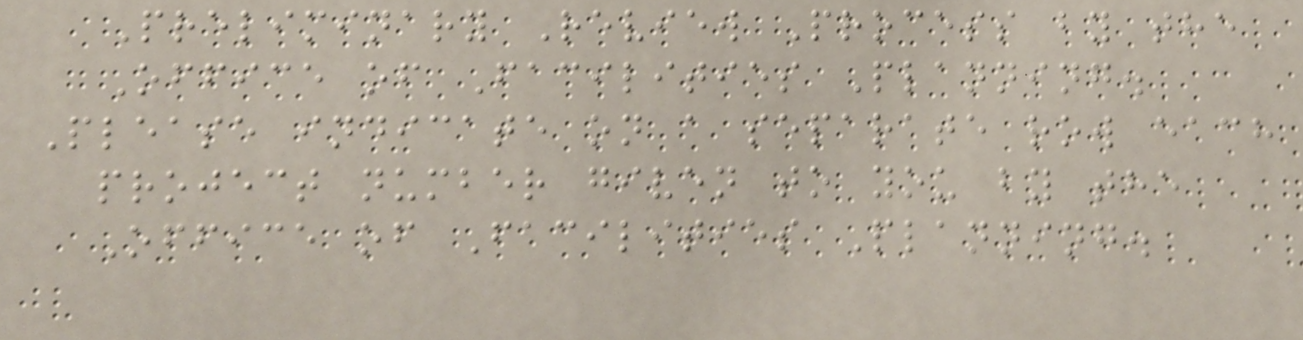Preliminary Review Process by the
Office of Facilities Planning.
Please indicate on a separate row each
project number given to you by the
Office of Facilities Planning.
